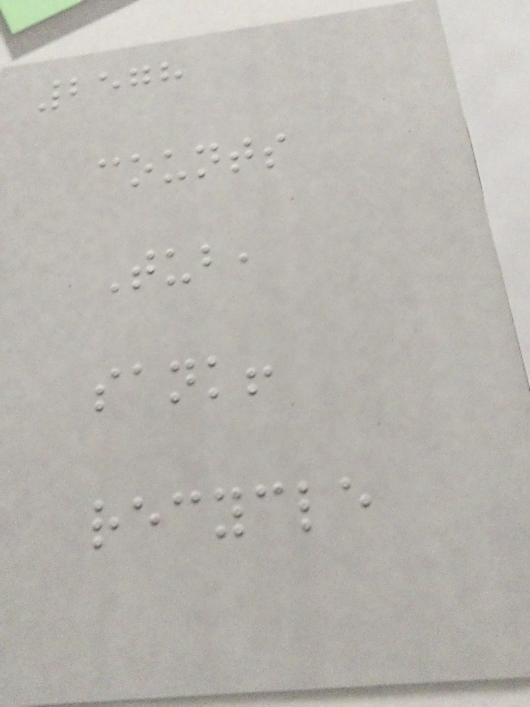2578
counts
Tub,
sank!
recycle
